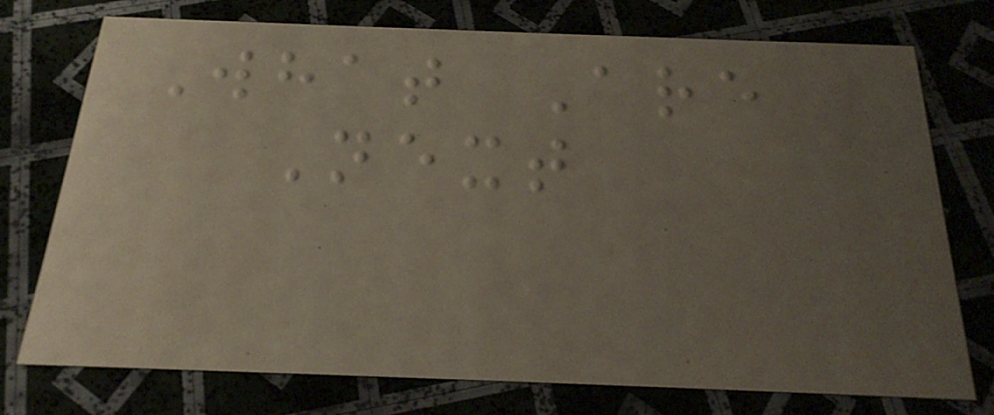What Are
Next
